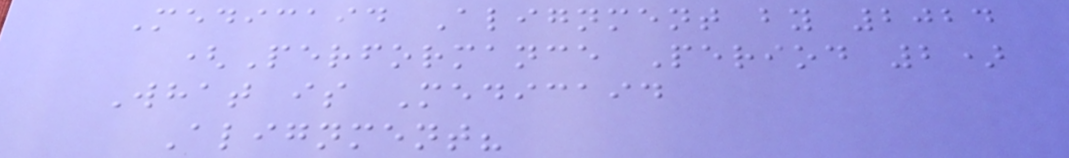Medicaid Alignment by 2024
(Performance Period 2)
What is Medicaid
Alignment?
